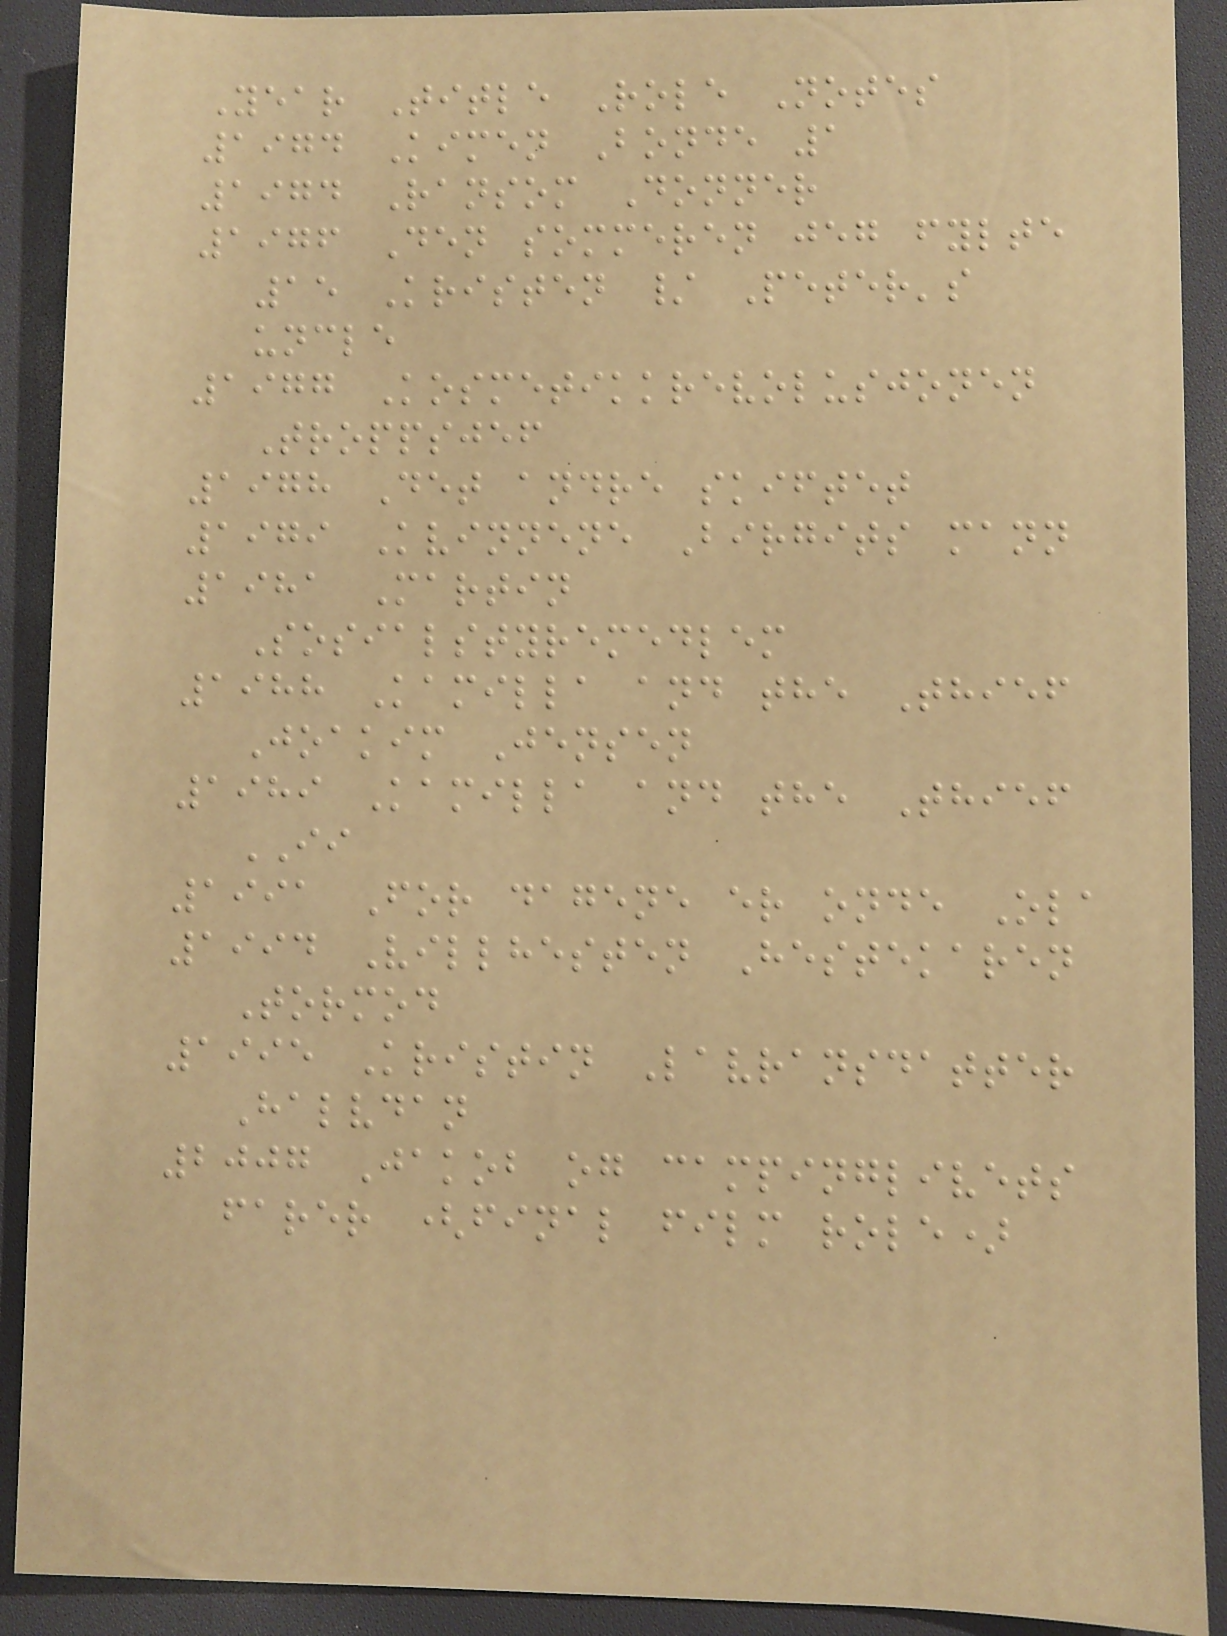Year Title Role Notes
1974 Kimen Bonde 1
1974 Ransom Donner
1976 Den sommeren jeg fylte
15 Kristen / Peter's
uncle
1977 Kosmetikkrevolusjonen
Troppsjef
1978 Det andre skiftet
1979 Kvinnene Birgits mann
1981 Martin
Sosialstyremedlem
1988 Kamilla and the Thief
Joakim Jensen
1989 Kamilla and the Thief
II
1991 For dagene er onde Ola
1994 Villhesten Hestekaren
Tormod
1995 Kristin Lavransdatter
Halvdan
2007 Jakob og campinglivets
farer (final film role)
